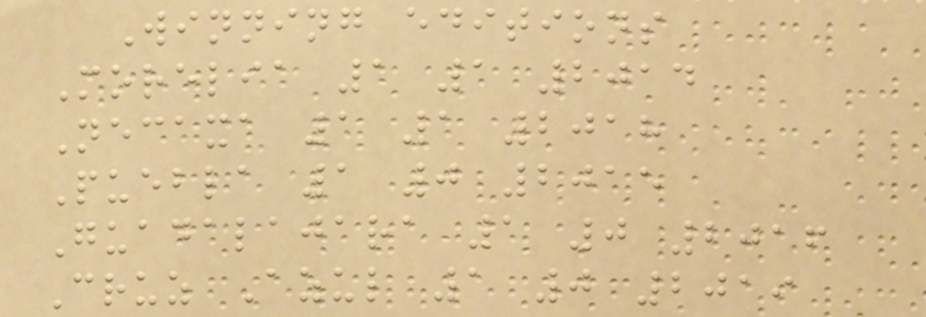Winning editions
Morelia 1 1 2014
Necaxa 1 1 2018
Puebla 1 0 2015
Guadalajara 1 0 2016
Cruz Azul 1 0 2019
